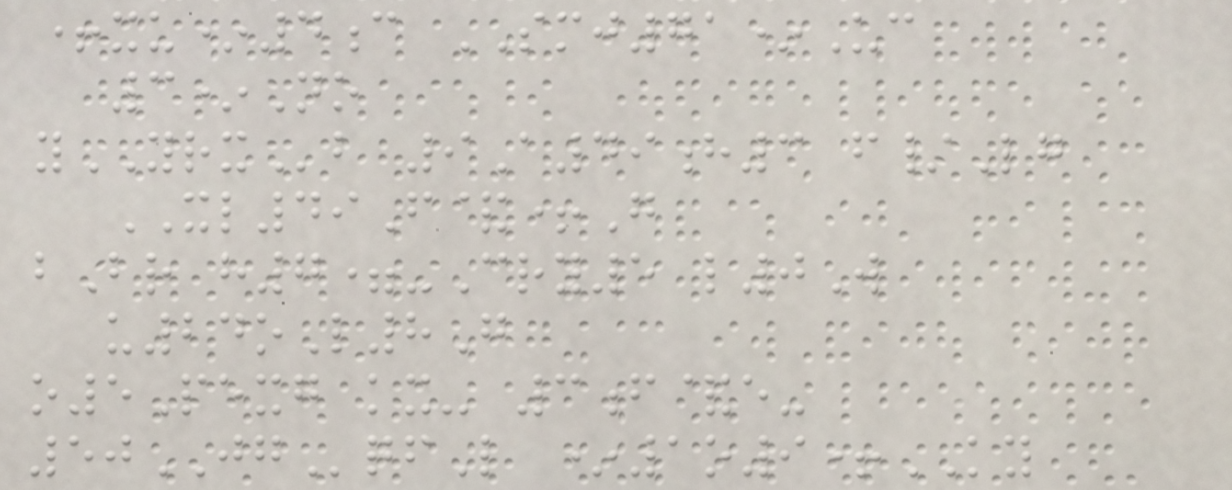+xu*4c SMJ71*Uc
3*No
yYRXb 9A49h3 f/Lg
XL49F&+G
bBr h7=-Cry5 l0W
u24oL8G
o5Pexg kx- 3f&e-
50JGqfL *1o9+KY
